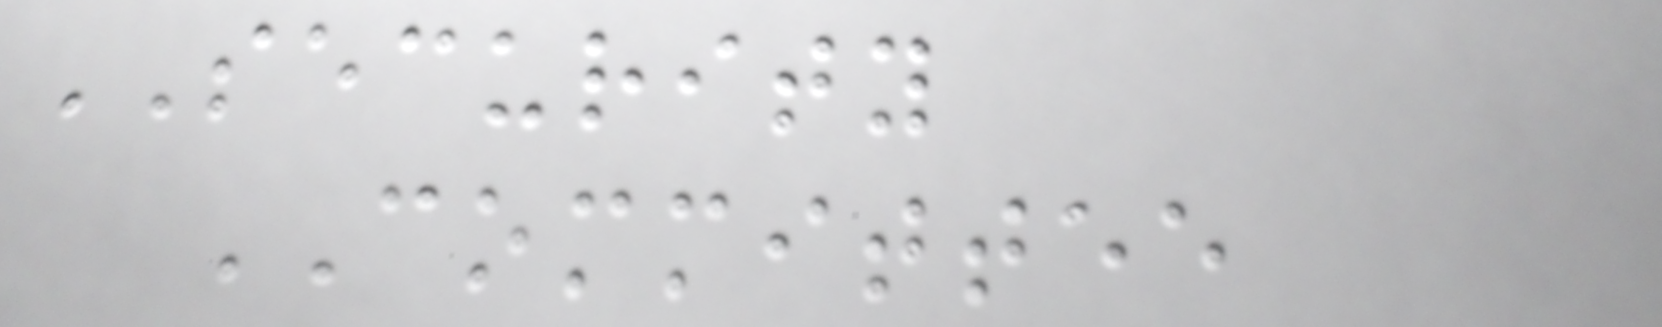SECURITY
COMMITTEE
